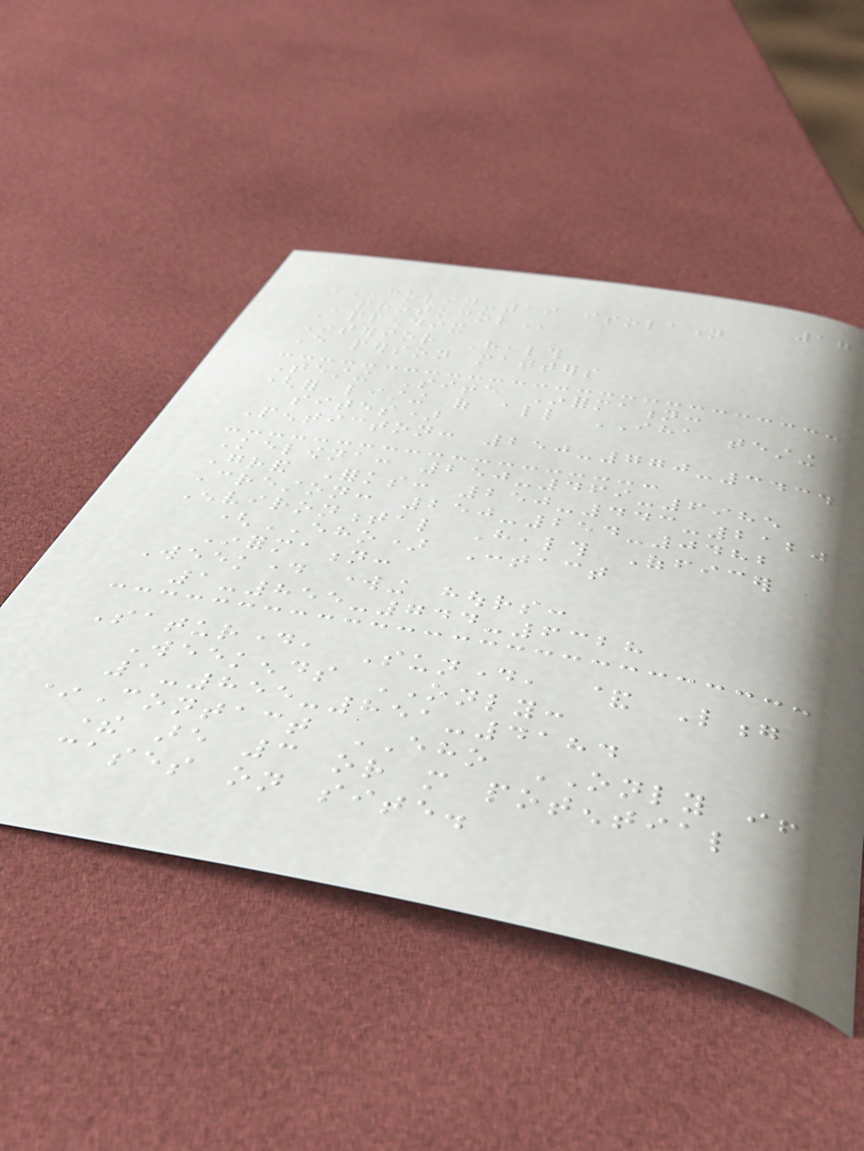17
COVID-19 ISOLATION
PROTOCOL
Appendix
Interior Health
Every person matters
Testing Site Information:
(for listing of all IHA testing
sites)
Penticton: 250-770-3434
Kelowna: 250-469-6985
Grand Forks: 250-443-2120
Creston: 250-254-0482
Environmental Health Officer
(EHO) Contact
Information:
Weekday working hours:
1-855-744-6328
Saturday, Sunday, & Long
Weekends ONLY:
1-855-851-4184
*Contact EHO ONLY if
there are 3 or more potential
cases on site.
